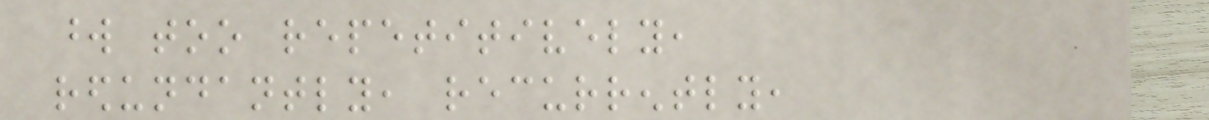word too repetitively,
redundantly, recurrently,
